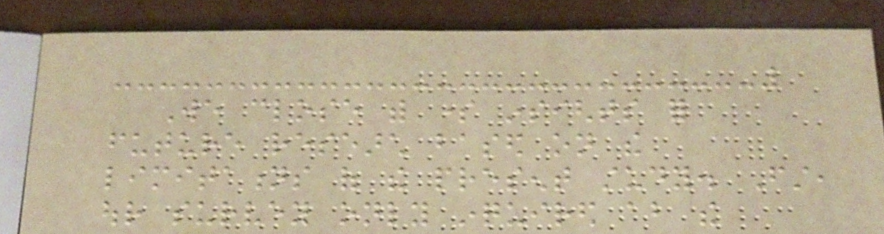We close with some insights for
future research based on the
limitations of the present study. First,
our survey only inquired about the
